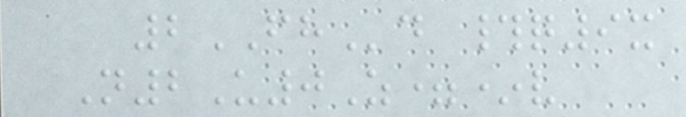2FHd #q9x
N2U0Z=*v
